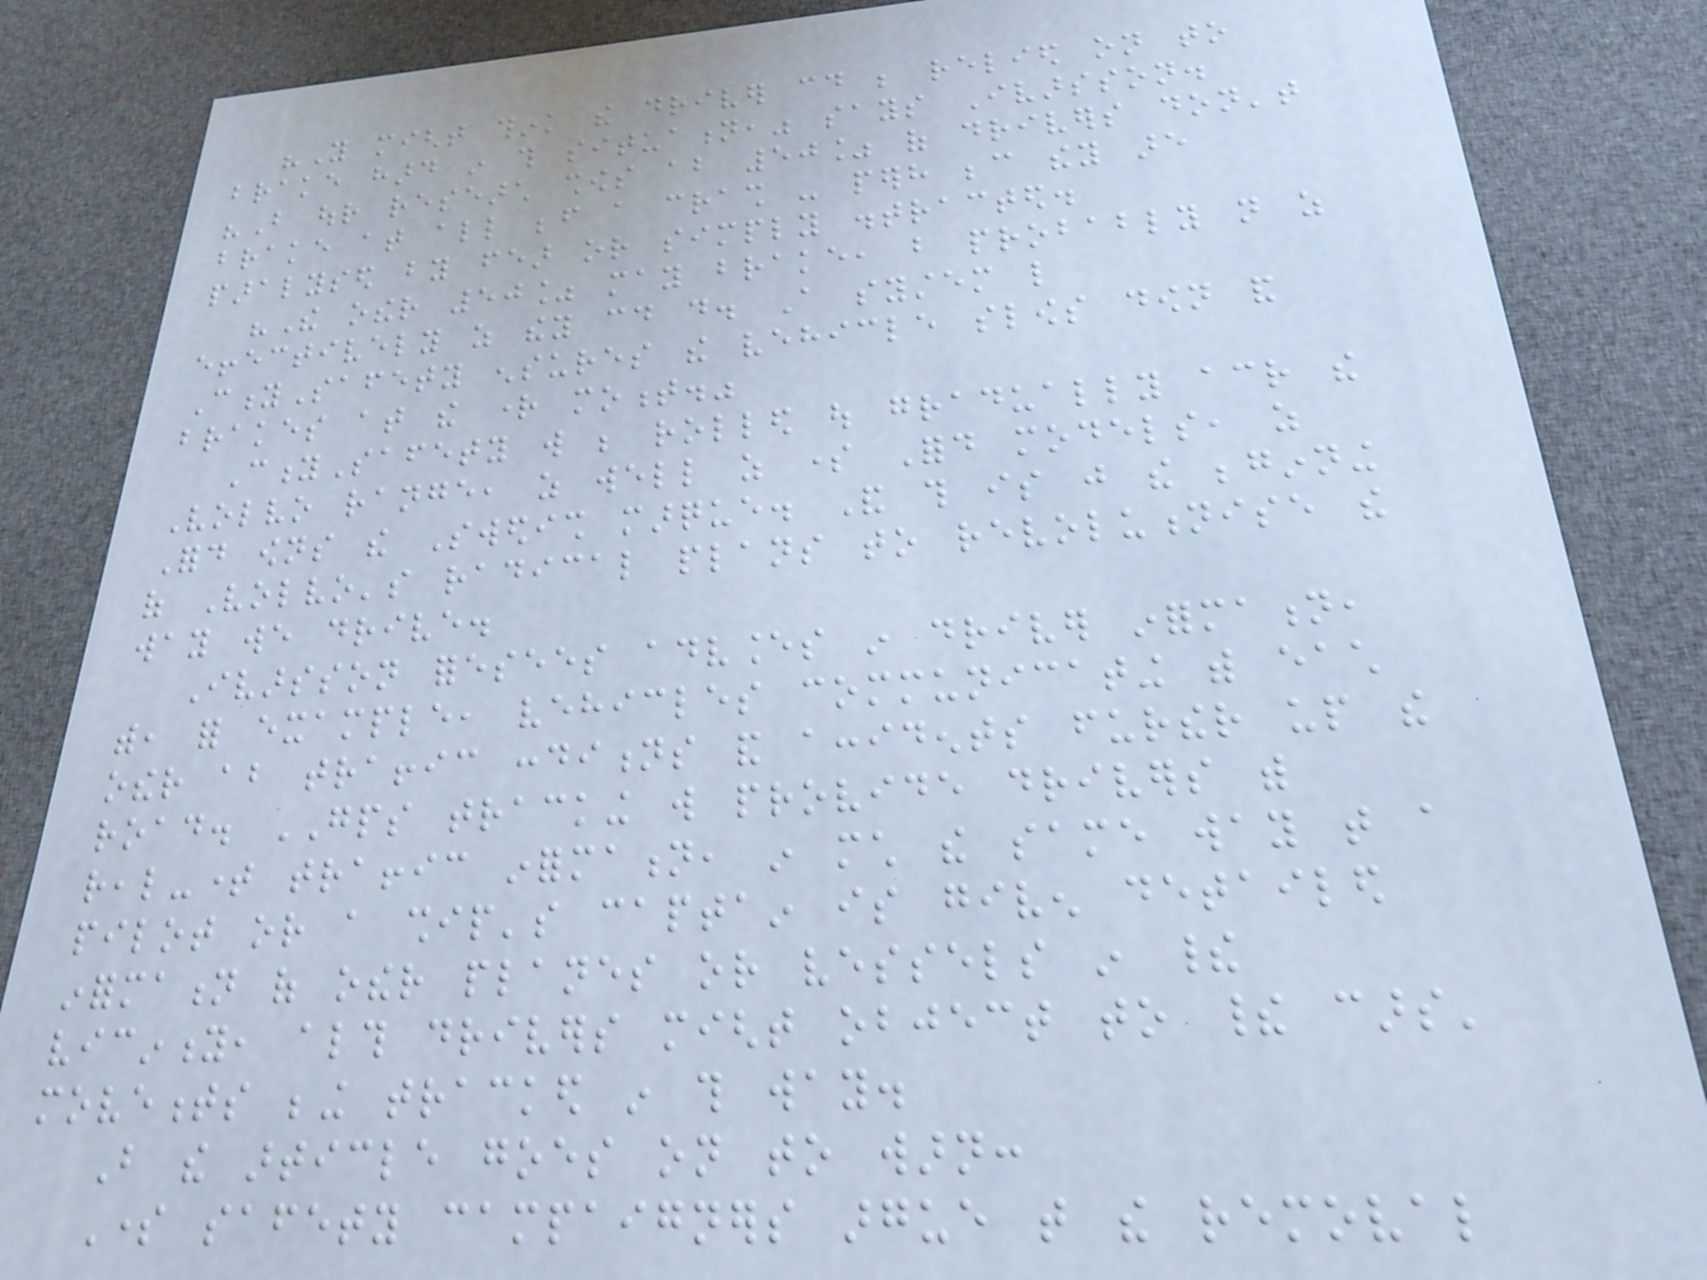"You might think the driver could be relied on to
brake hard in this situation," says Ivarsson.
"But our research shows about 50% of drivers don't
brake at all before a crash - perhaps because they are
paralysed by fear or simply distracted.
"The other 50% may brake, but probably not as
effectively as they could do. A system like
CitySafety ensures the vehicle slows down and
brakes at the right moment."
CitySafety will be rolled out gradually across the
Volvo range, as well as some Ford models, as
Ford owns the Swedish marque. And this is just the beginning
of Volvo's radical plans to revolutionise the
way we drive.
Ivarsson foresees advances in driver information,
with, for example, vehicles communicating with each
other about traffic conditions and accidents further up the
road. GPS tracking will provide drivers with
real-time traffic information, in much the same way that a
pilot or a ship's captain is given detailed
information of other planes or vessels in their
vicinity, although drivers might object to their cars'
movements being tracked in this way.
But the article goes on to warn:
Some safety campaigners argue that the removal
